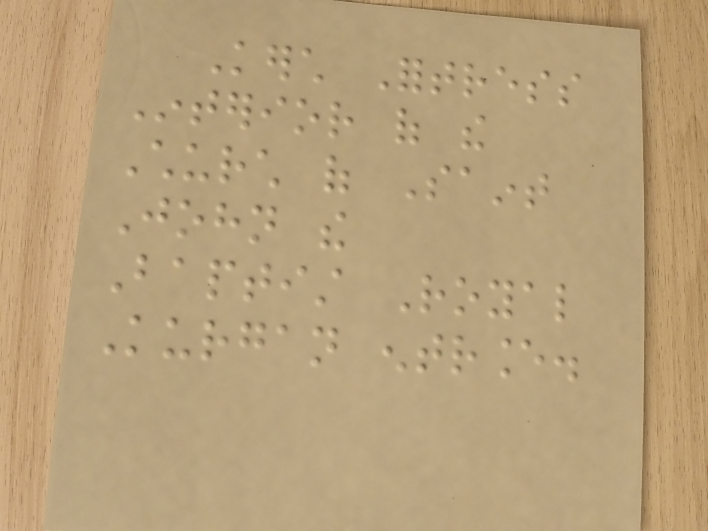Kerch Fortress
Interior of the
Church of Saint
John the
Baptist Royal
Kurgan entrance.
